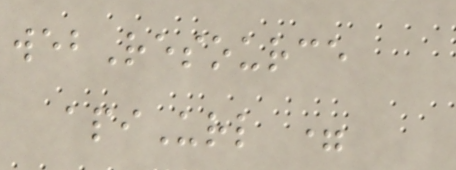webResource
apiUrl =
